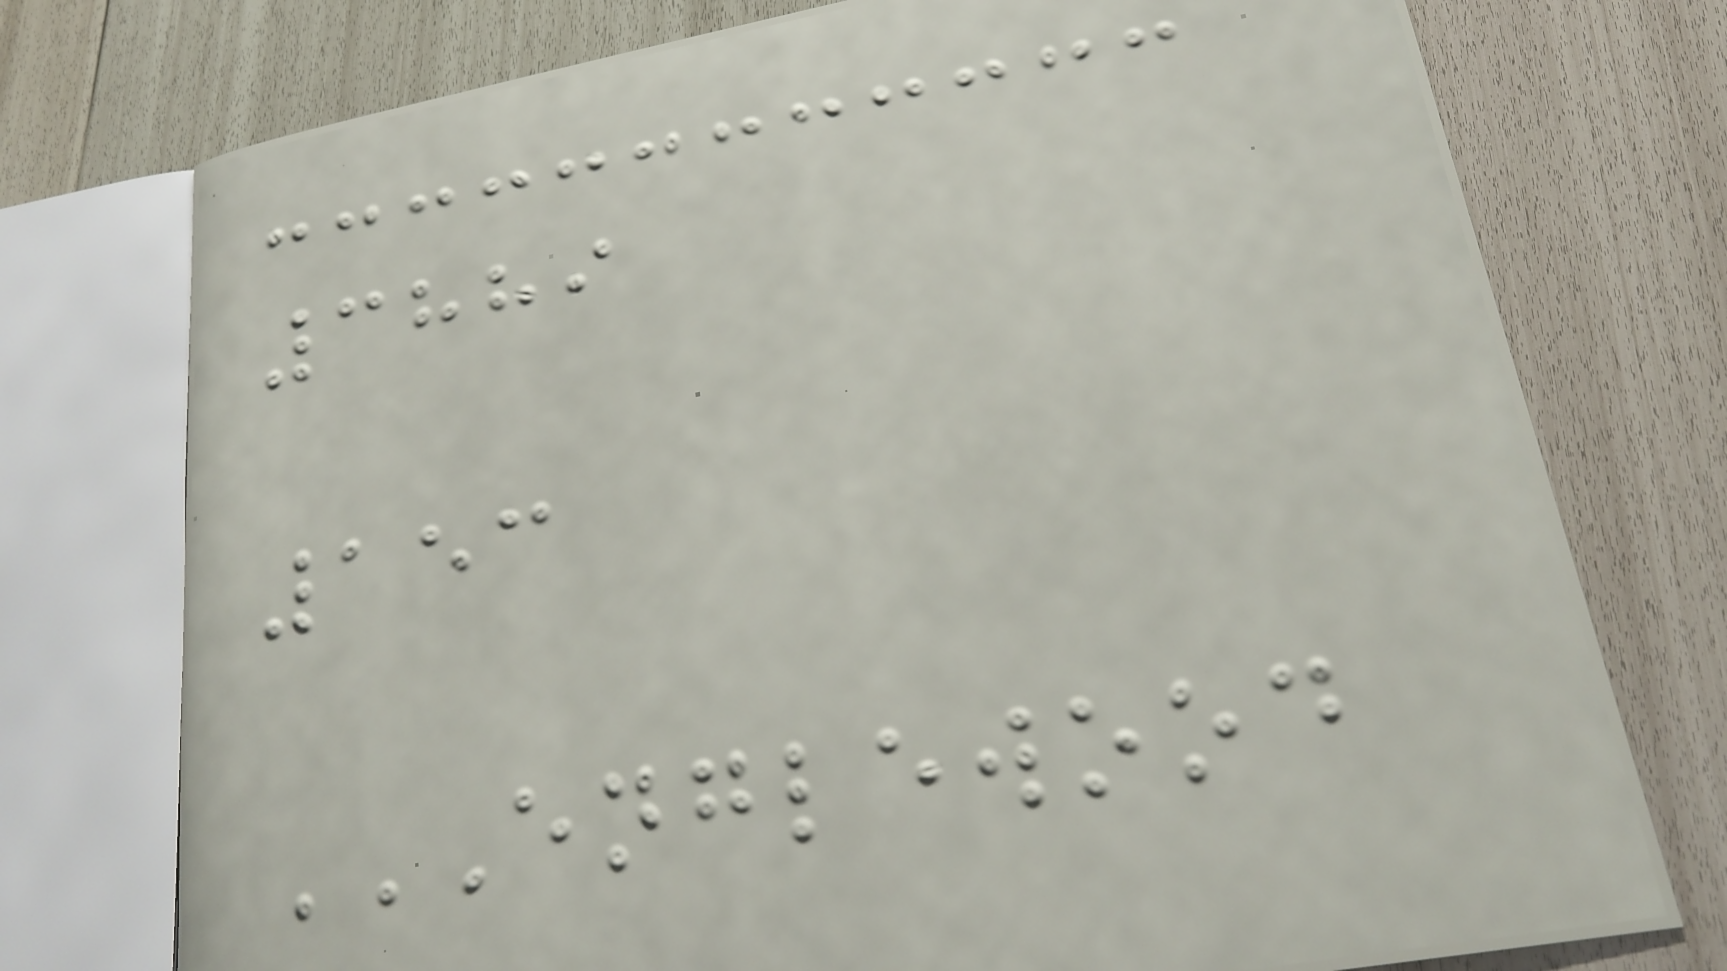3889
153
ENGLEWOOD
